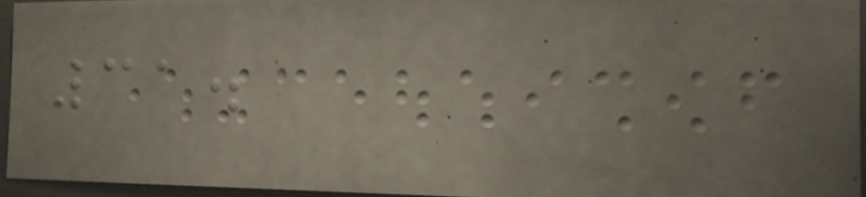31.
